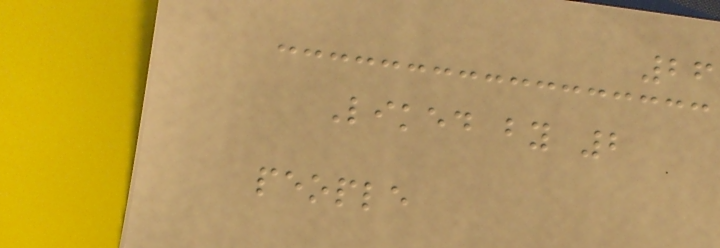26
Liked by 2
people
